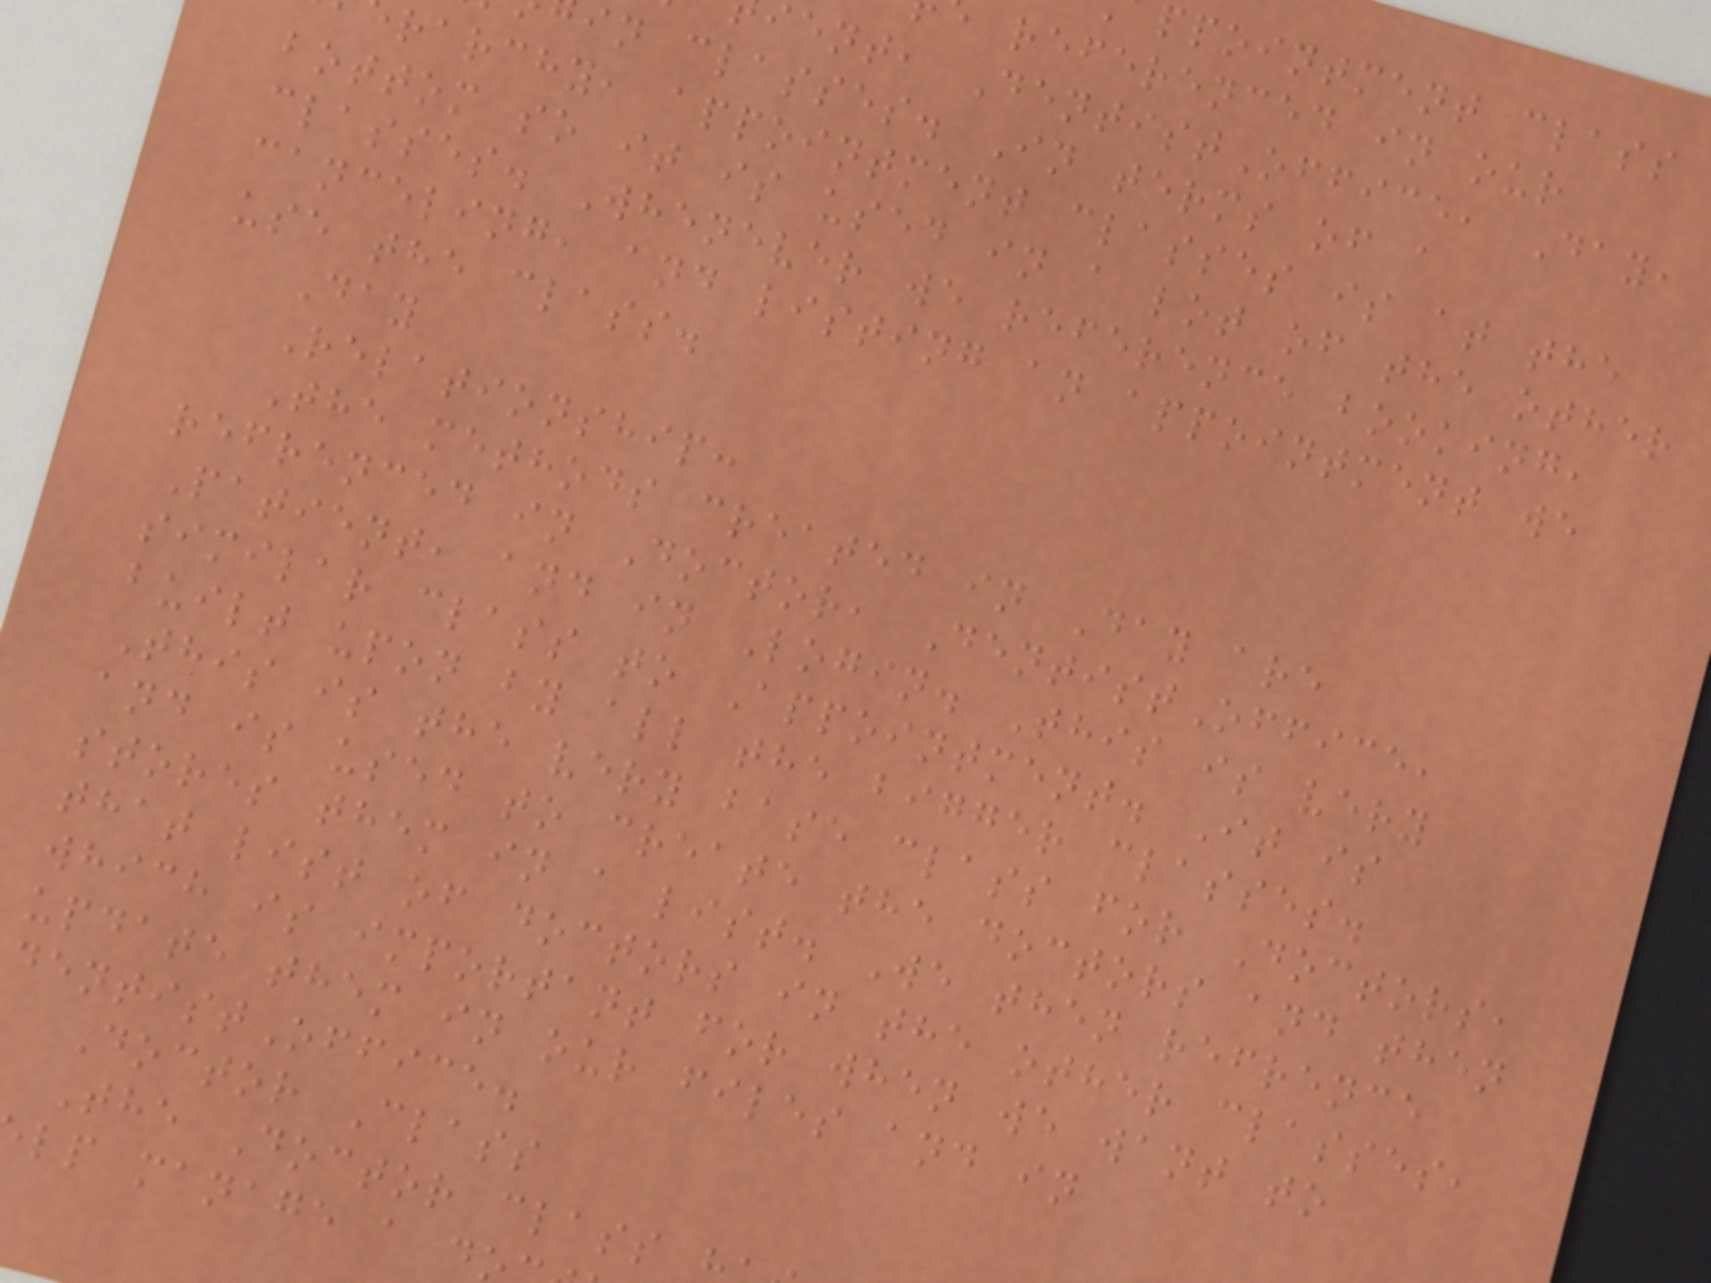ppointment class
referenced in our
ent, DentistOffice, Day,
in classes. In terms of a
rarchy, appointment classes is at the
bottom so it is used in a lot of the other
classes. Whenever we reference booking,
canceling, and listing an appointment we
use the class.
Day
Relationship:
The methods created in Day are
refrenced in Doctor, DentistOffice,
Patient, and in Login. This is very
similar class to Appointment. It is
built upon by all the bigger classes.
This is the very base class for Doctors,
and is used to create the doctors and then
stores them in a list. We then refrence
that list of doctors in the other classes,
which is important for when we want to
update them in our files and in
dentistOffice.
Doctor Class
The Doctor class
lp manage a d
